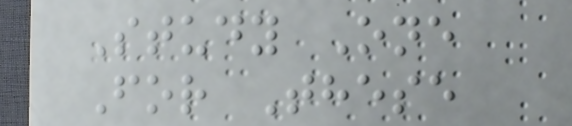Study One
For These
